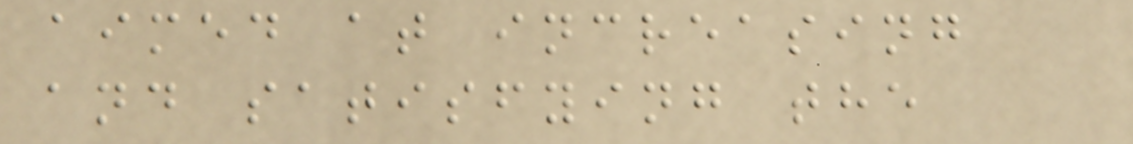aimed at increasing
and satisfying the
